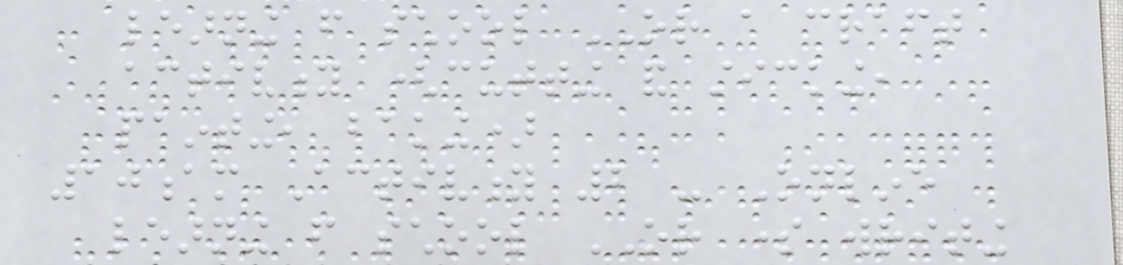learning from school OR a craft
activity (cutting and sticking,
painting, baking)
10am Activity 2 - Online
learning from school OR some writing
